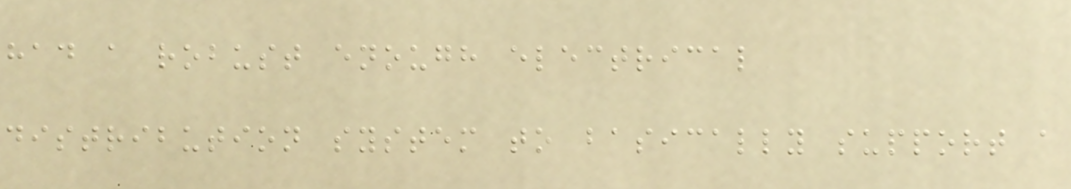had a robust enough electrical
distribution system to basically support a
